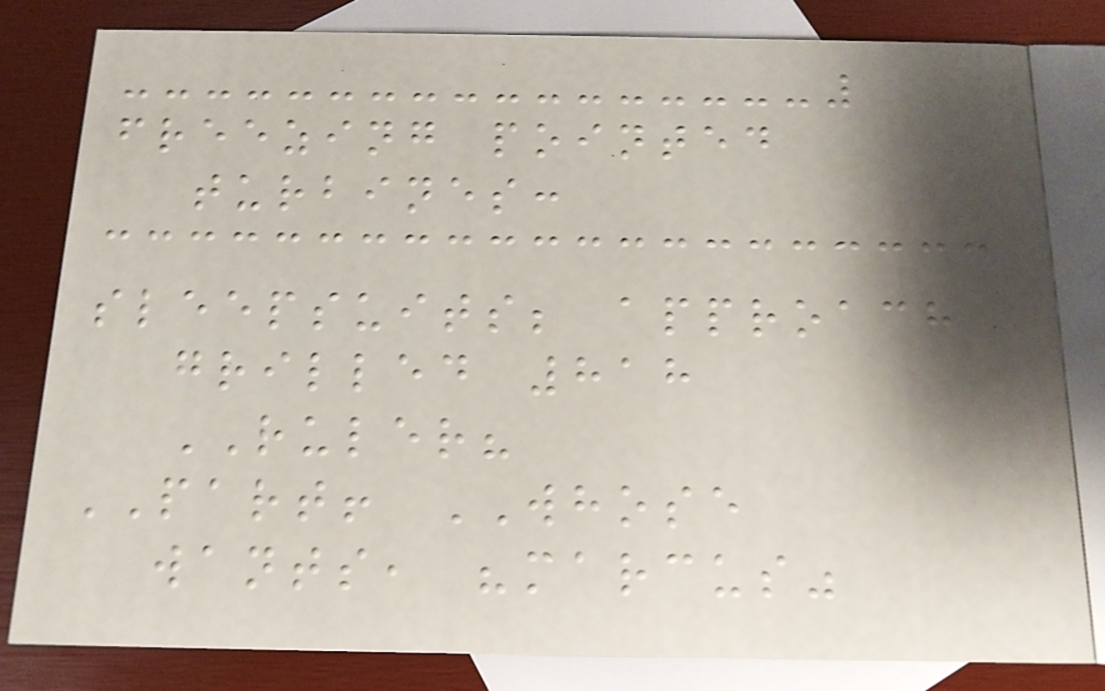freezing pointed
turbines:
sleepsuits; approach
grilled 818
RULER?
PART! WHOSE
wants, "marcus"
